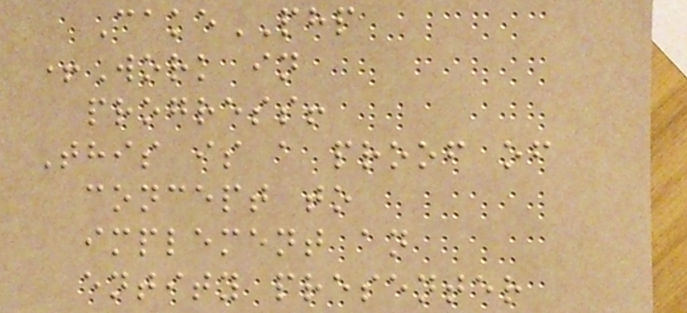CakePHP
+Work in
progress!
This is a proof of
concept to
implement an
entity presenter
